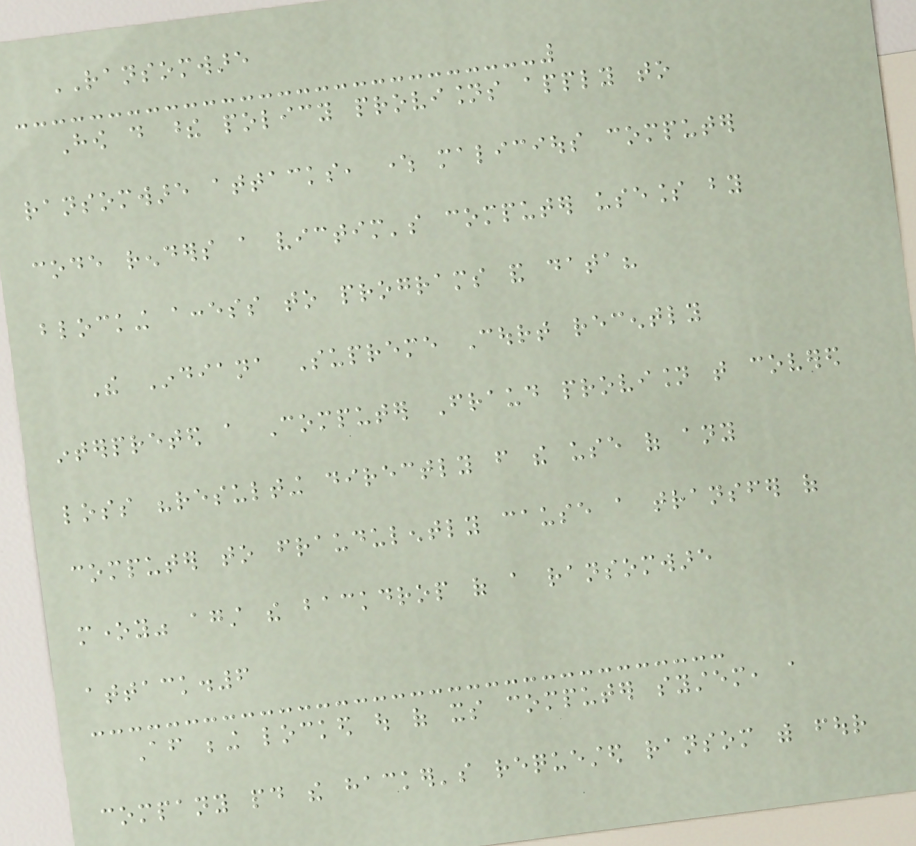RANSOMWARE
How do these policy provisions apply to
ransomware attacks, where malicious computer
code renders a victim's computer useless by
blocking access to programs and data?
The Indiana Supreme Court recently
interpreted a Computer Fraud provision that covered
loss "resulting directly from the use of any
computer to fraudulently cause a transfer of
money" against the backdrop of a ransomware
attack.6
After being locked out of its computer system, a
company paid the hacker's requested ransom with four
